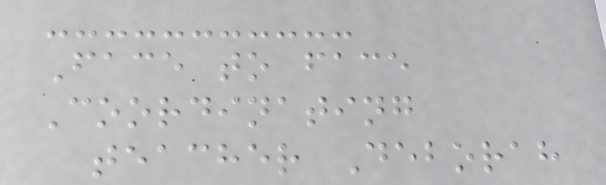Face to face
Coordinating
teacher Deborah
